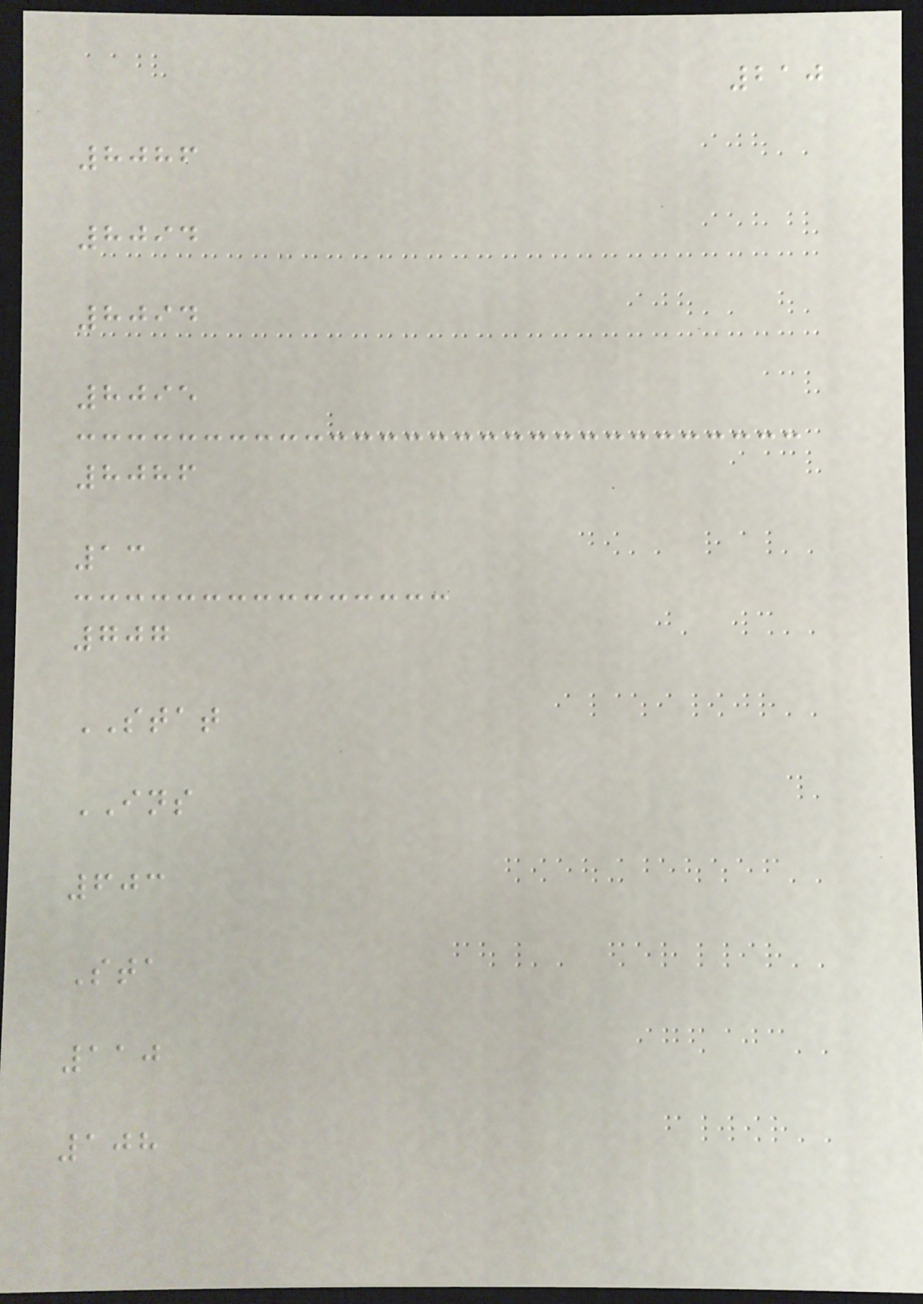210
8086
8094
8094
8095
8086
13
707
STAT
INS
603
Sta
110
108
